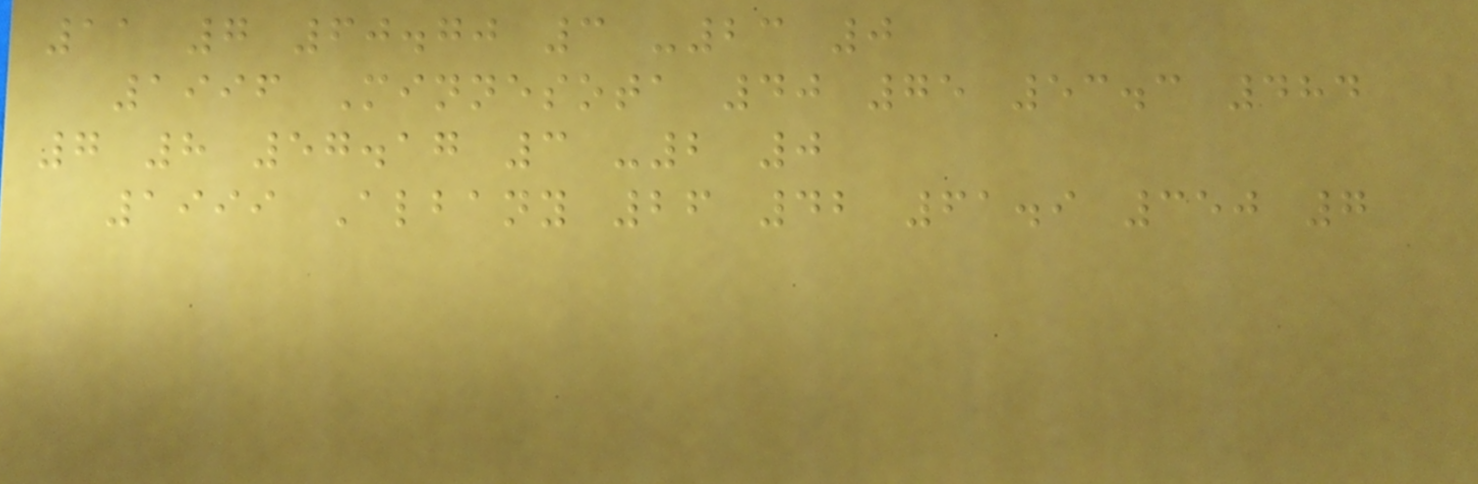11 7 60.70 3 -23 0
1996 Minnesota 40 75 53.3 484
7 8 57.17 3 -2 0
1999 Albany 26 42 61.9 350 7
